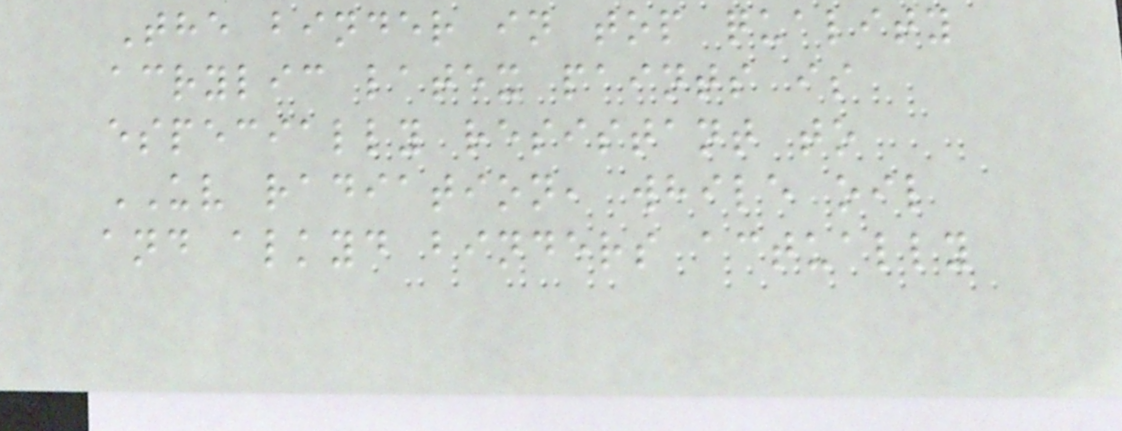The binder in top quality
acrylic latex paints is
especially resistant to
UV radiation, while oil
and alkyd binders actually
